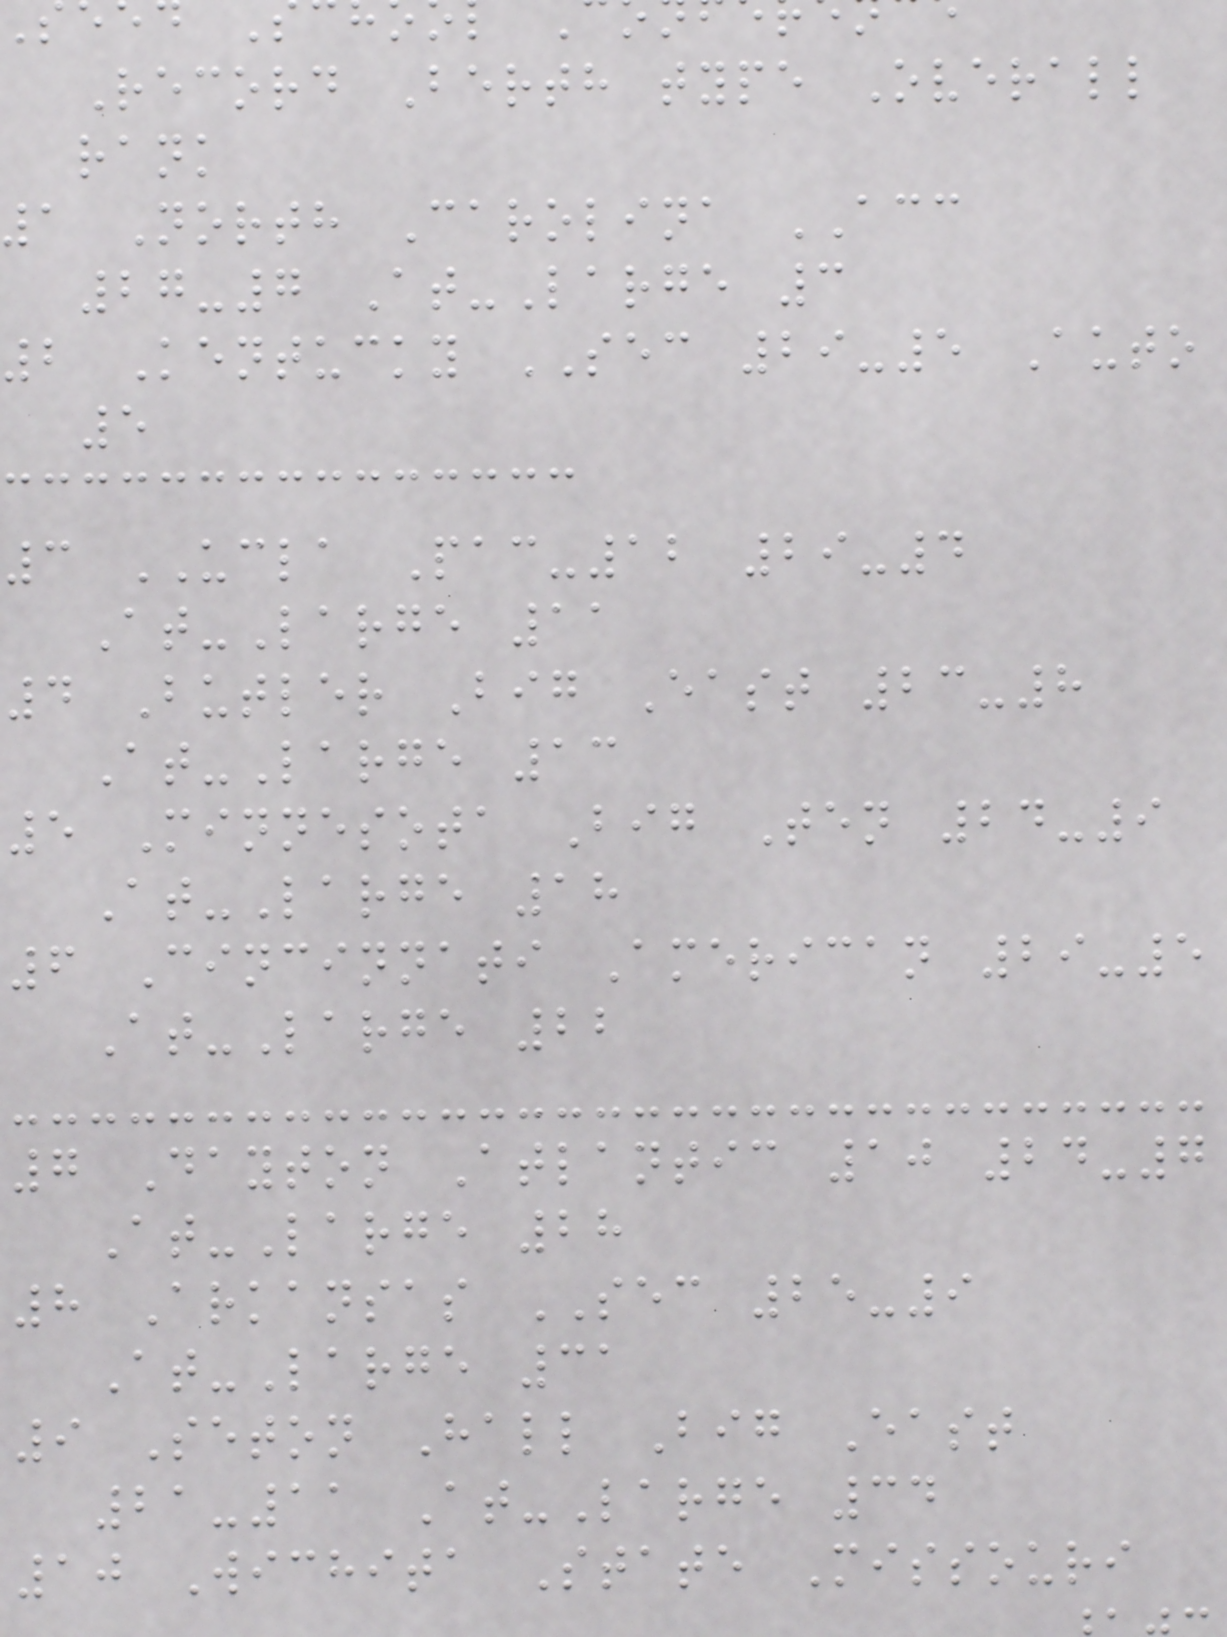Record Berth type Overall
rank
1 North Carolina ACC
27-7 At-Large 3
2 Kentucky SEC 29-5 Auto
5
3 UCLA Pac-12 29-4
At-Large 11
4 Butler Big East 23-8
At-Large 13
5 Minnesota Big Ten 24-9
At-Large 18
6 Cincinnati American 29-5
At-Large 22
7 Dayton Atlantic 10 24-7
At-Large 28
8 Arkansas SEC 25-9
At-Large 31
9 Seton Hall Big East
21-11 At-Large 34
10 Wichita State Missouri
